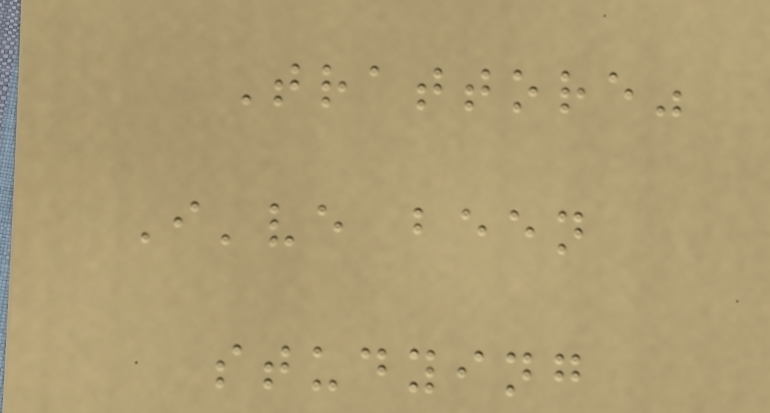Trattore"
I've been
studying
